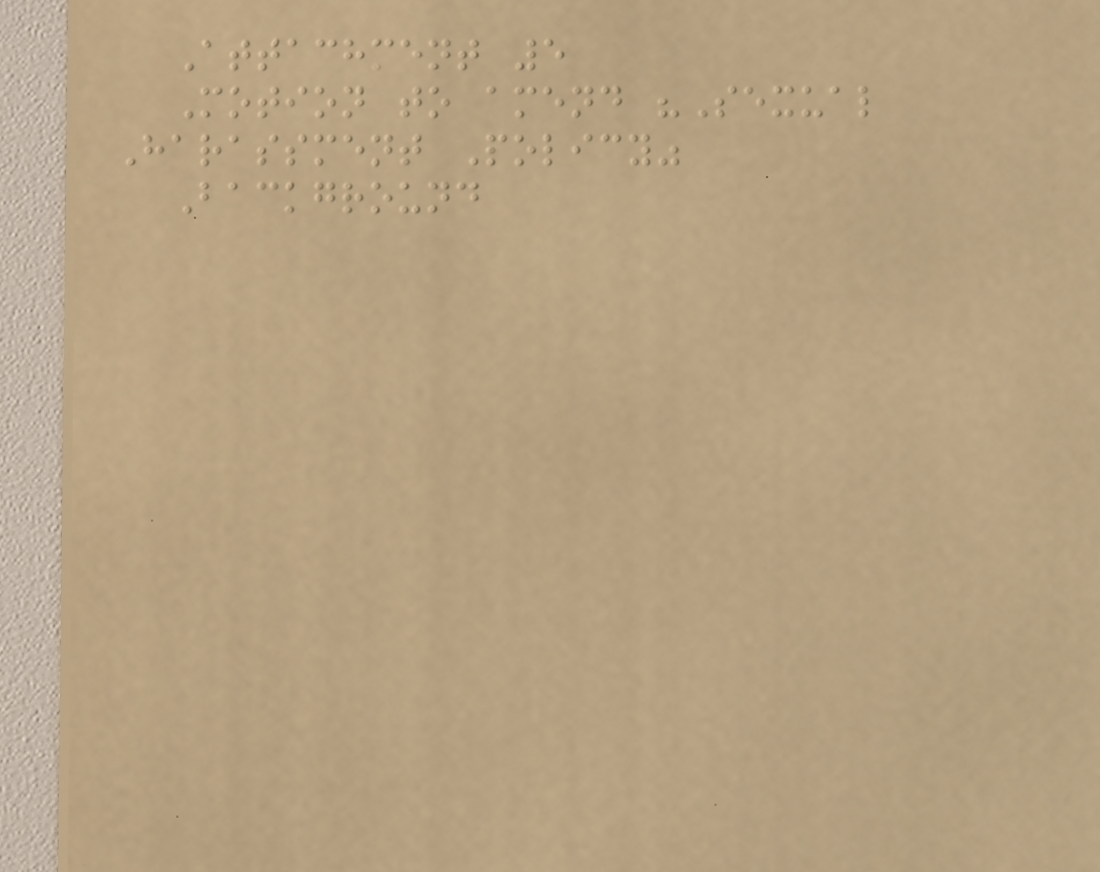Attachment 5
Motion to amend "Sexual
Harassment Policy"
Background
